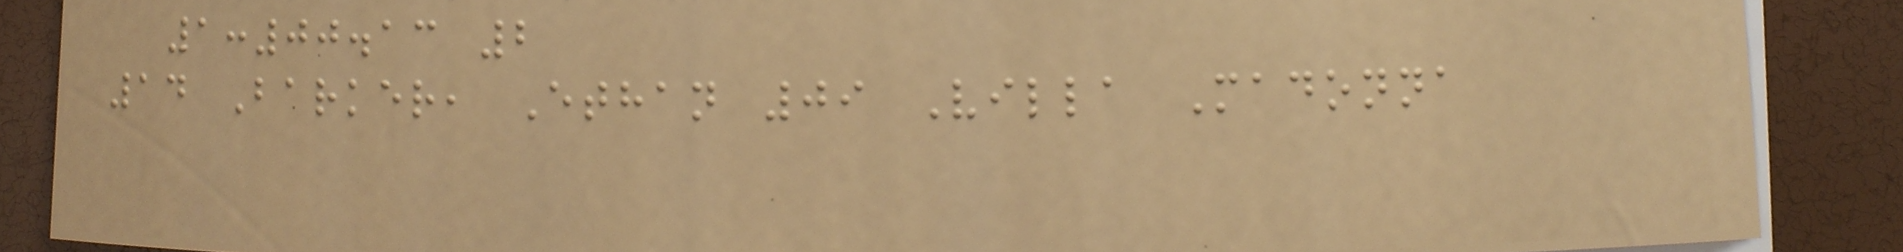1:00.13 2
14 Barker, Ethan 09 Villa Madonna
